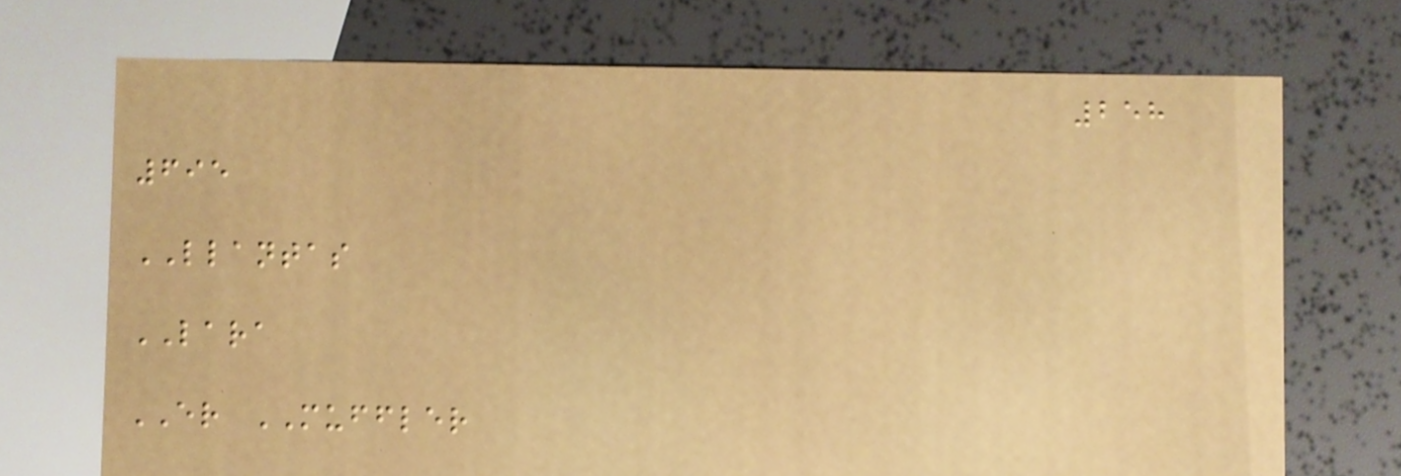258
695
LLANTAS
LARA
ER MUFFLER
